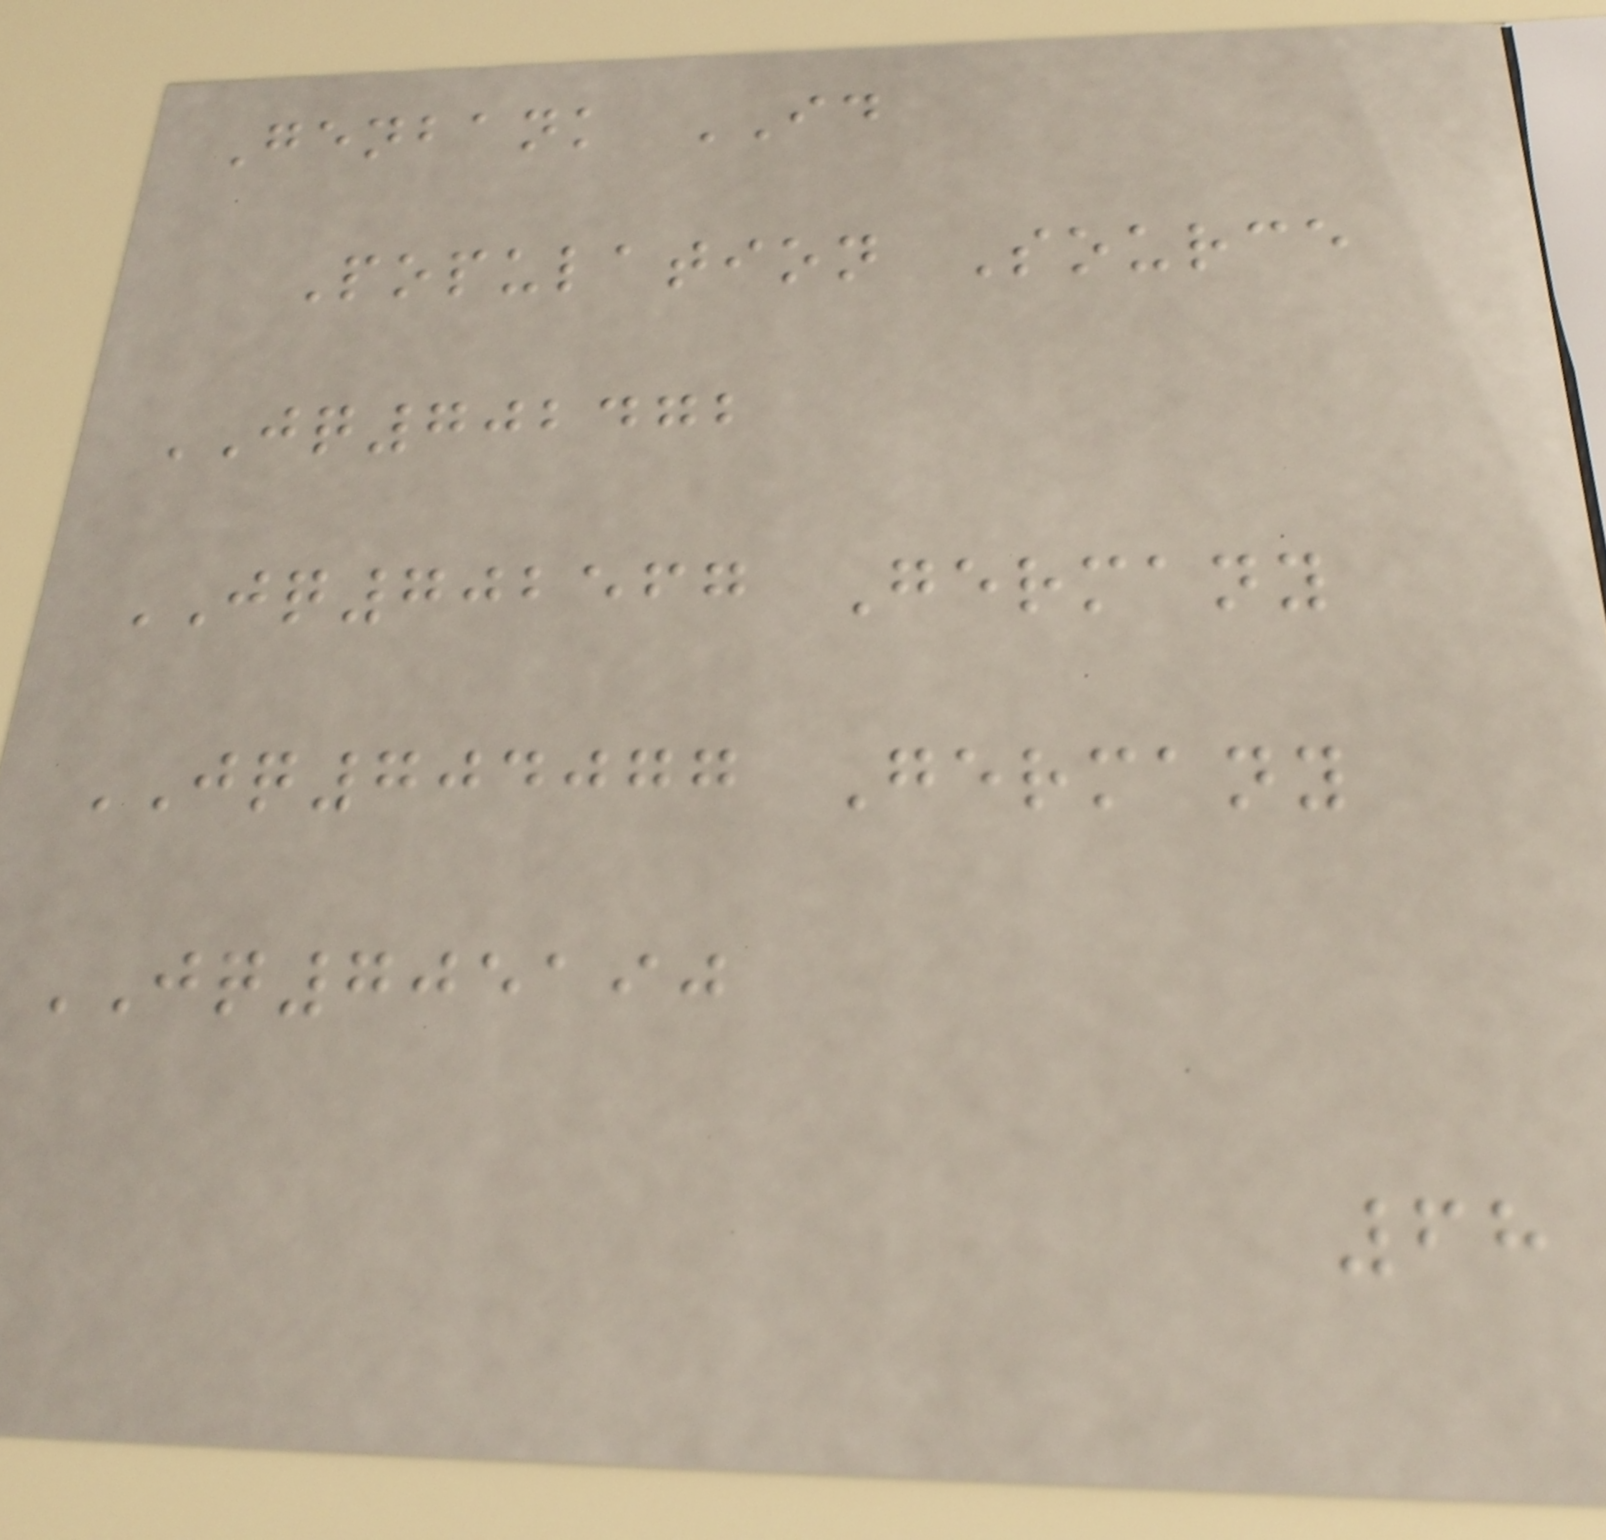Genbank ID
Population Source
JQ702472
JQ702567 Germany
JQ704077 Germany
JQ705190
68
